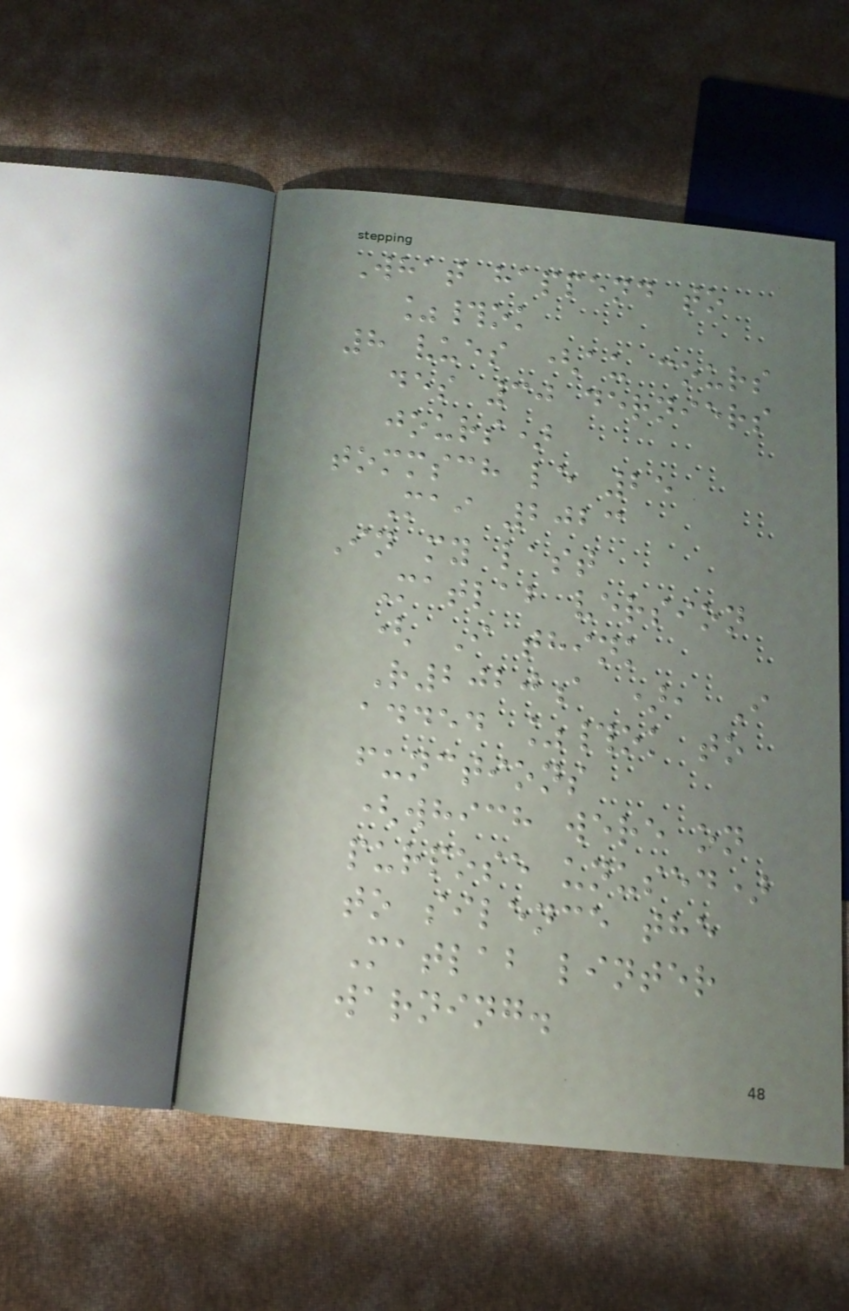What happend to
%#ok
8 vues (au cours
des 30 derniers
jours)
tommsch le 25
Mai 2023
In my last
Matlab version
( I think
R2020a ), I
added %#ok to
functions
(which were on
purpose unused)
to silence the
Matlab linter
warning.
